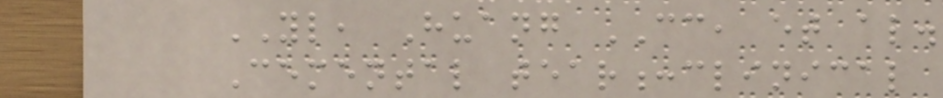YL, Huang CC, et al.
Cemental tear:clinical
